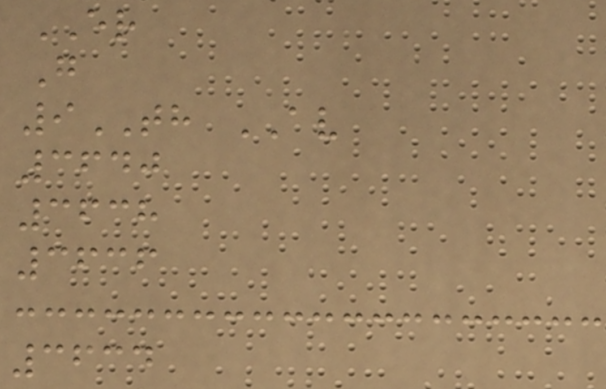ER
G
9TH AV
3640
3638
3636
3634
